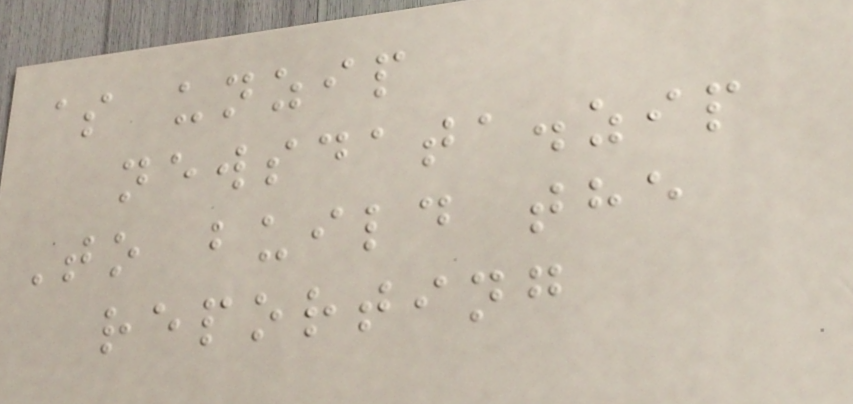$ unzip
newsdata.zip
To build the
reporting
